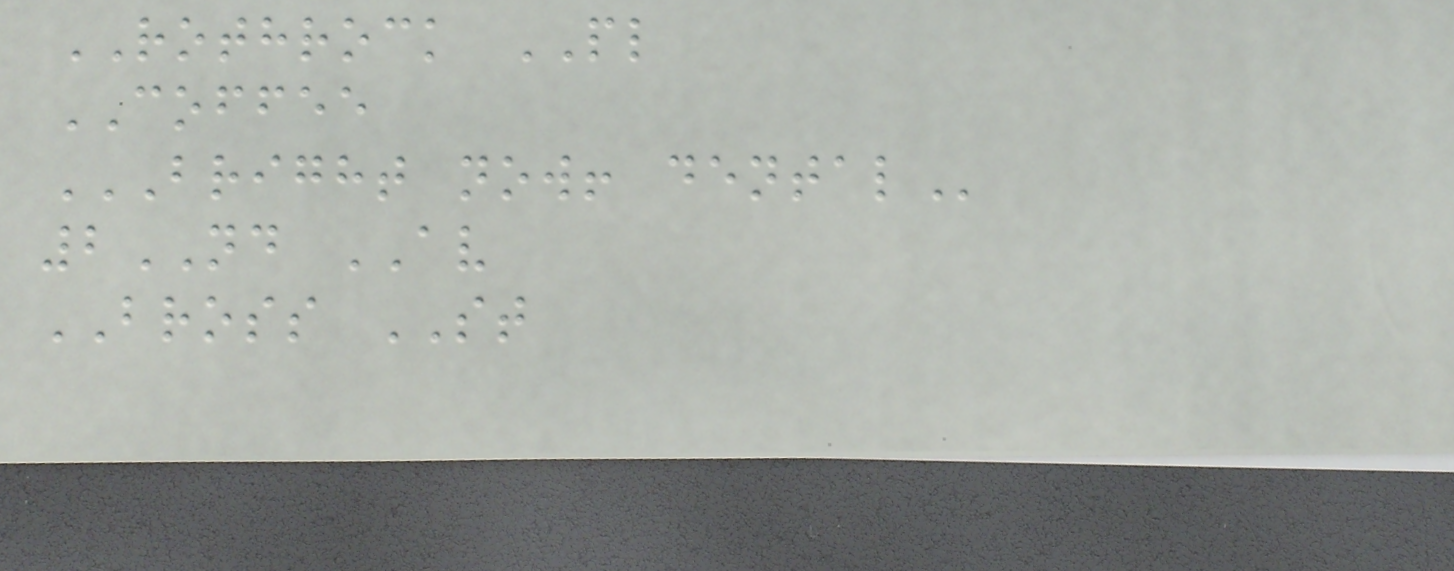ROTHROCK PL
COFFEE
BRIGHT NOW! DENTAL
2ND AV
BROSS ST
